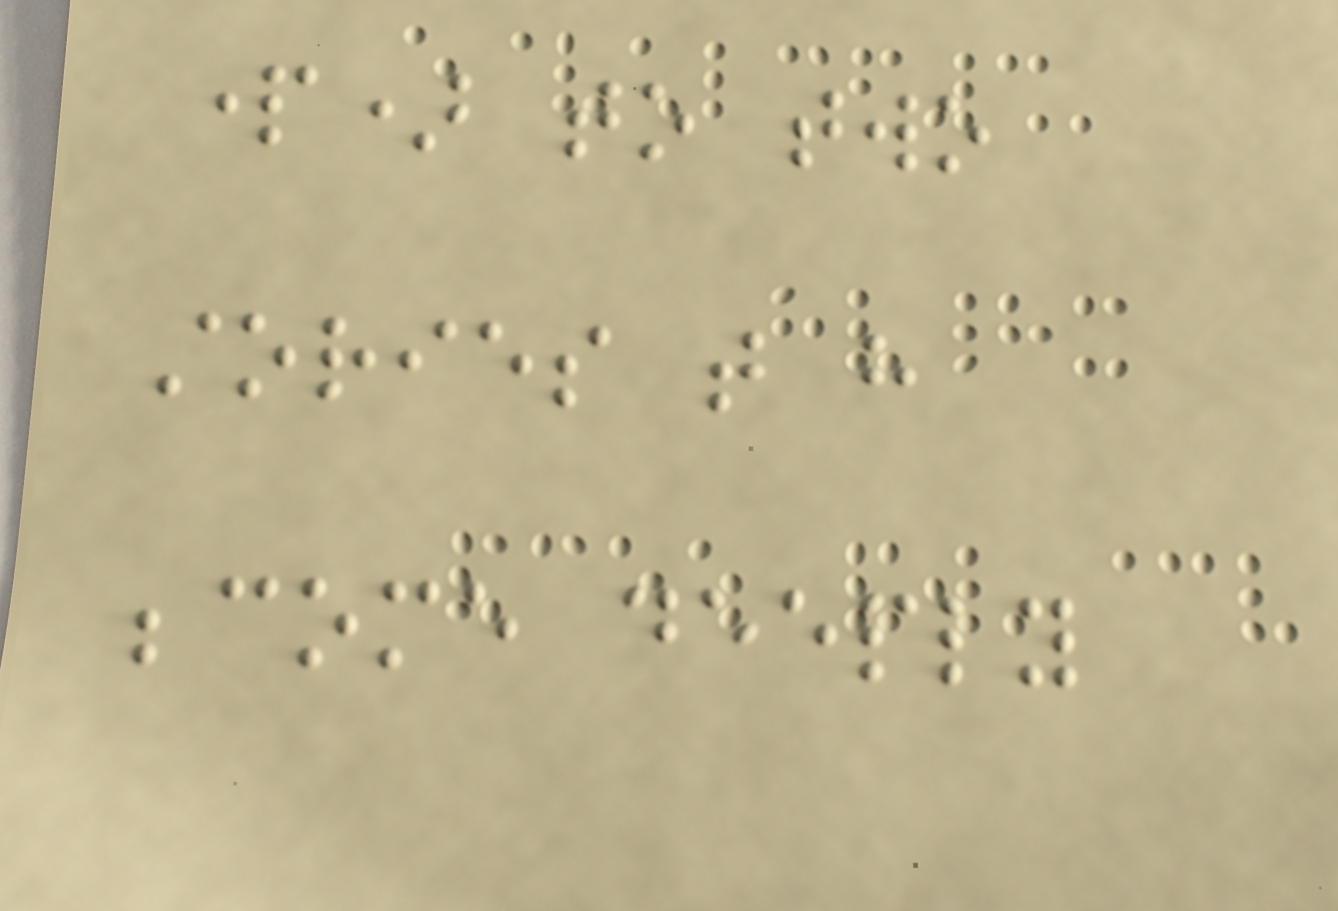part) to two
stories that have
become deeply
